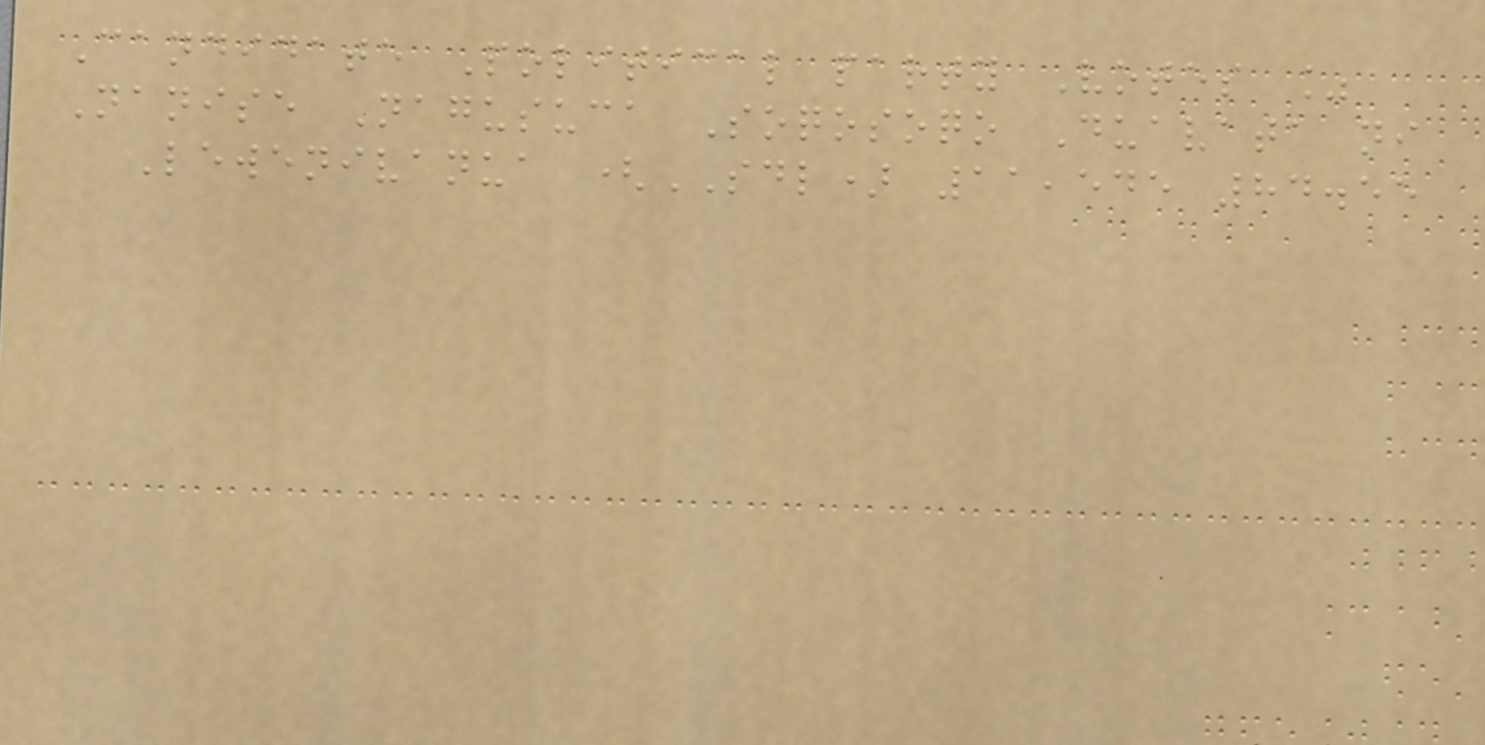Candidate Political party Votes %
Nanise Nagusuca Soqosoqo Duavata ni
Lewenivanua (SDL) 11,545 84.55
